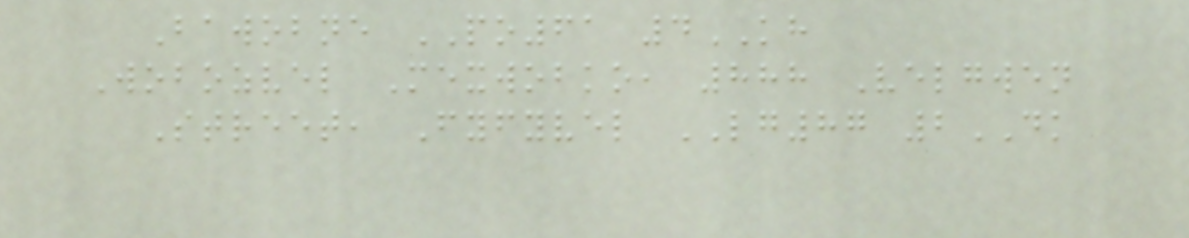Bawobne PO61 4KH
Wobozvel Mexwobko, 888 Velgwen
Street, Fyfyvel LG87 2DK
